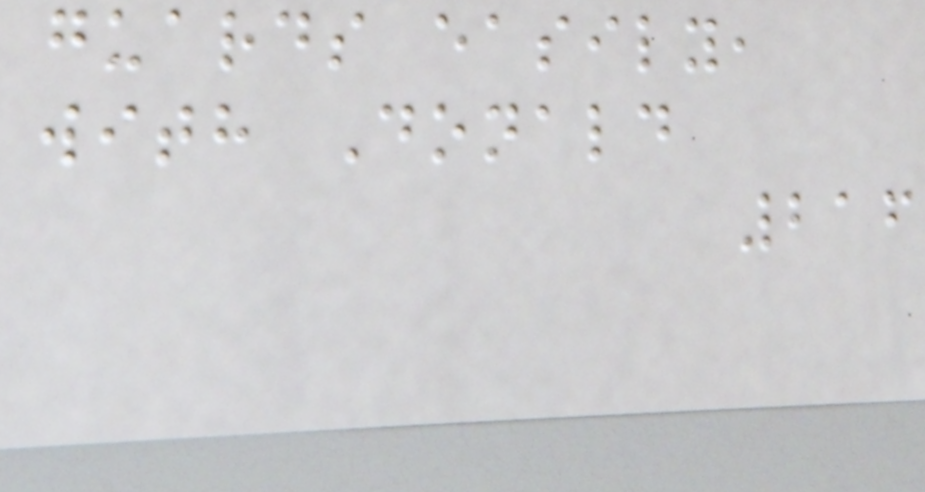guards easily,
with Donald
216
